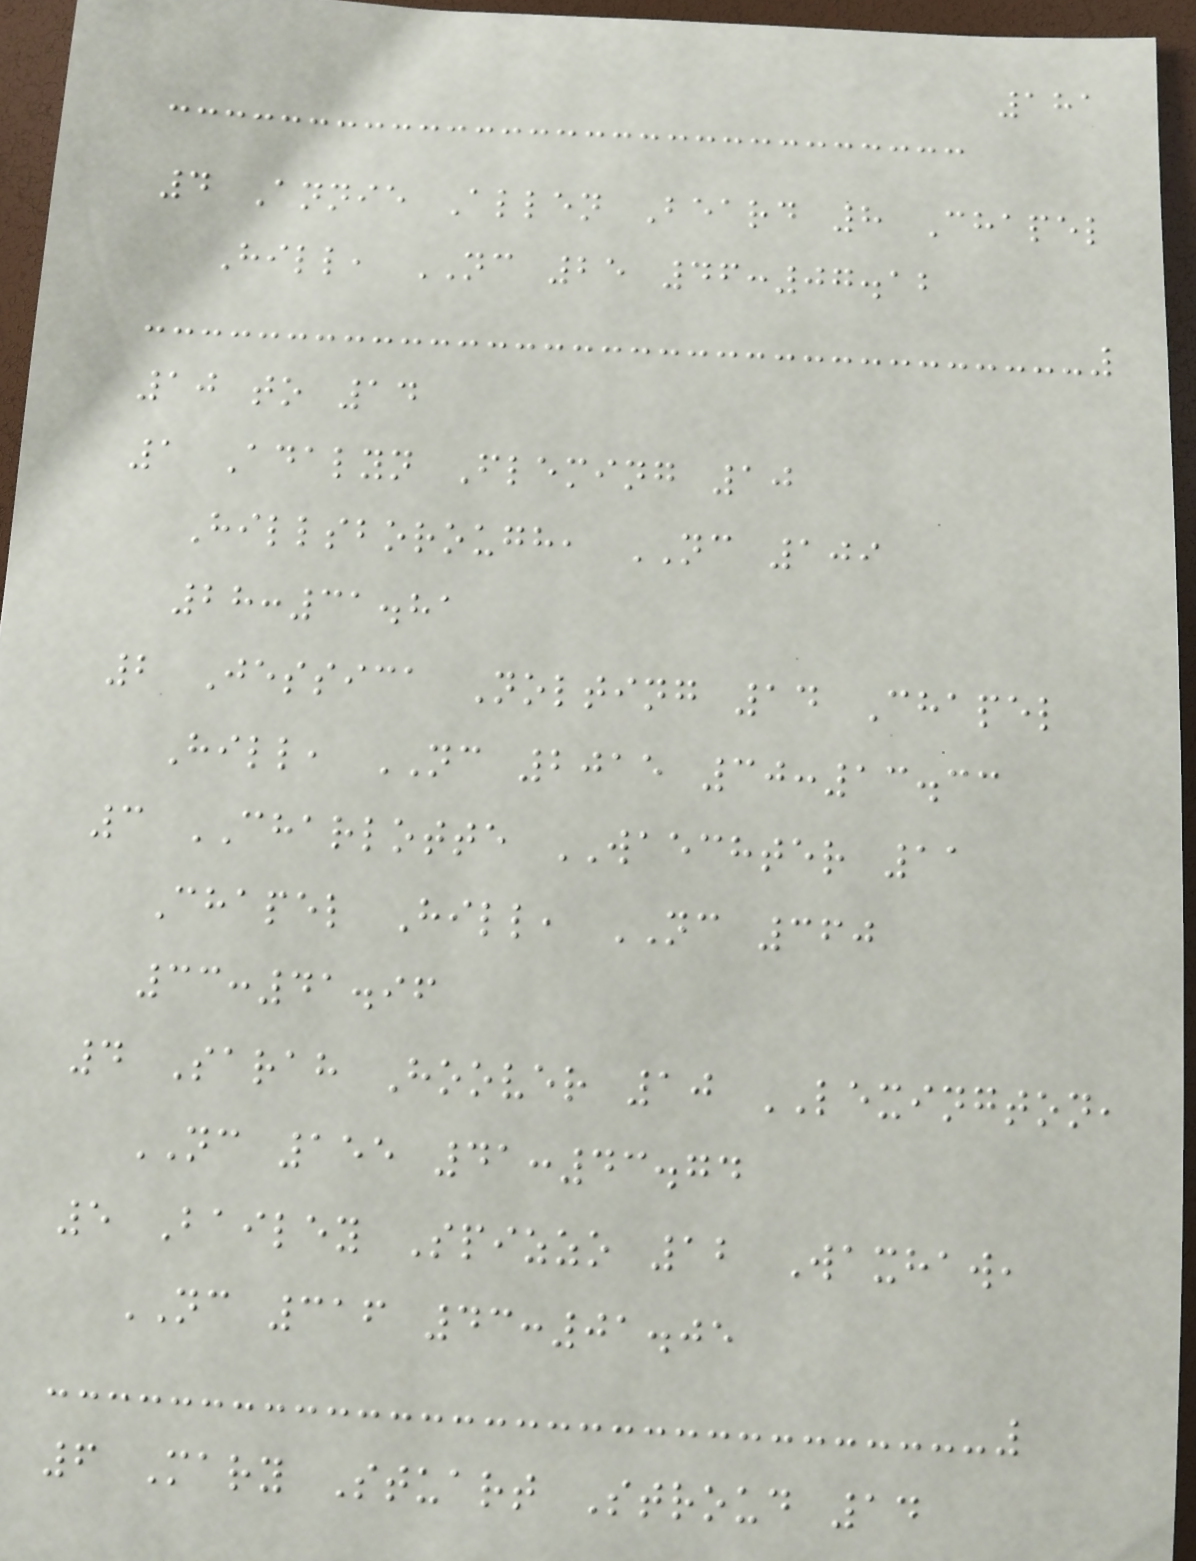181
4 Annie Allen Beard 8 Chapel
Hill, NC 25 46:07.12
10 to 14
1 Adalyn Fleming 10
Hillsborough, NC 109
28:31.81
2 Jessica Nolting 14 Chapel
Hill, NC 2015 30:13.33
3 CHARLOTTE WAECHTER 11
Chapel Hill, NC 360
33:41.96
4 Sarah Hoover 10 LEXINGTON,
NC 155 41:43.74
5 Bailey Spizzo 12 Waxhaw,
NC 316 43:01.05
6 Mary Stuart Stroud 14
